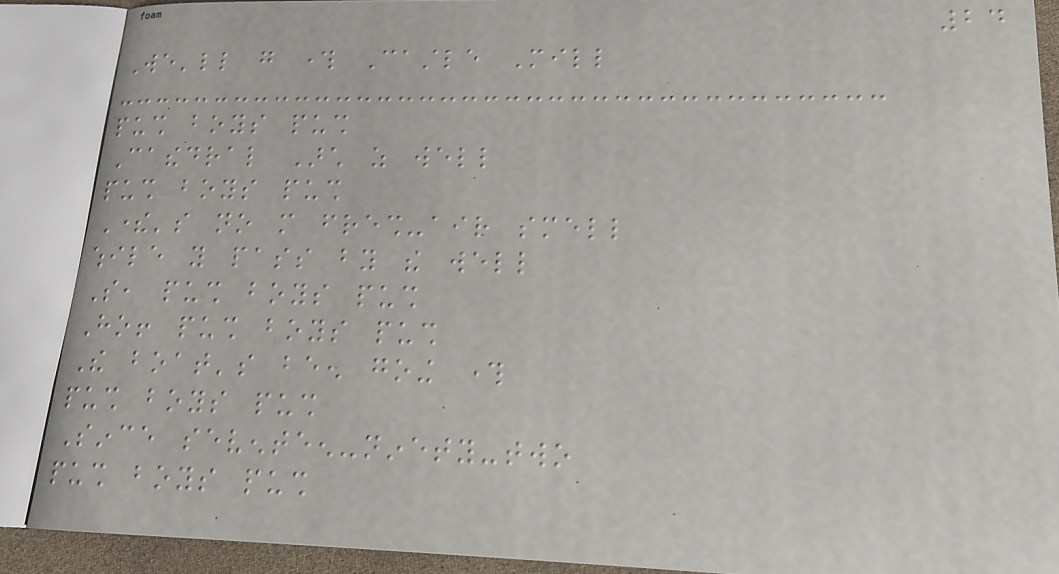24
We'll go through Castle Mill
push boys push
Cathedral Arch as well
push boys push
There's no more fresh-air smell
while you pass by the well
So, push boys push
Ho! push boys push
The boat's been going through
push boys push
Since seventeen-ninety-two
push boys push
